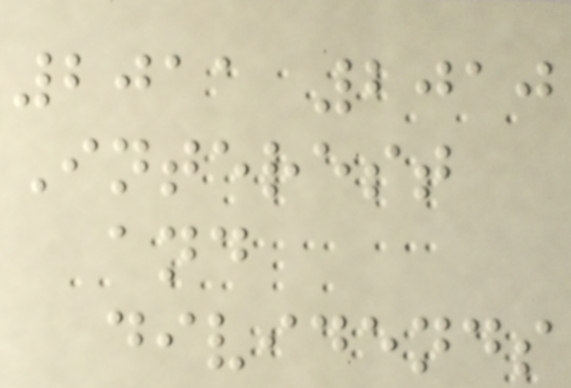2011 2010
Interest
and
dividends
